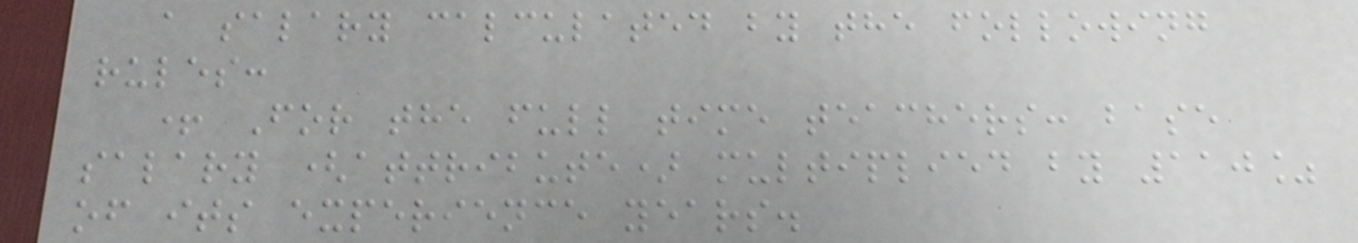a salary calculated by the following
rules:
+ For the full time teachers: base
salary (attribute) multiplied by 110%
of its experience years.
